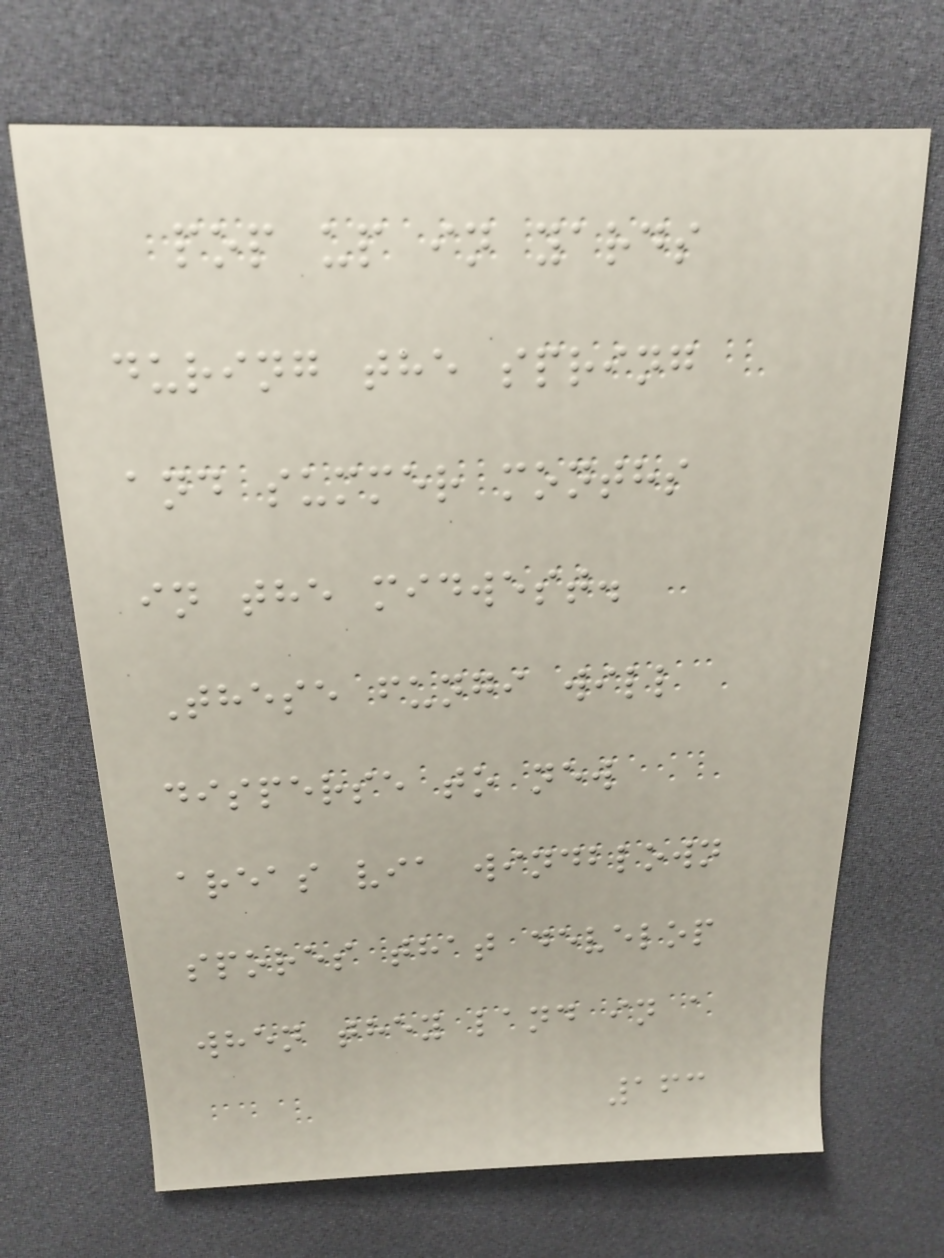pop up in yards
during the spring
and summer months
in the midwest.
These fungi will
disperse to new
areas via windblown
spores that develop
when they land in a
163
